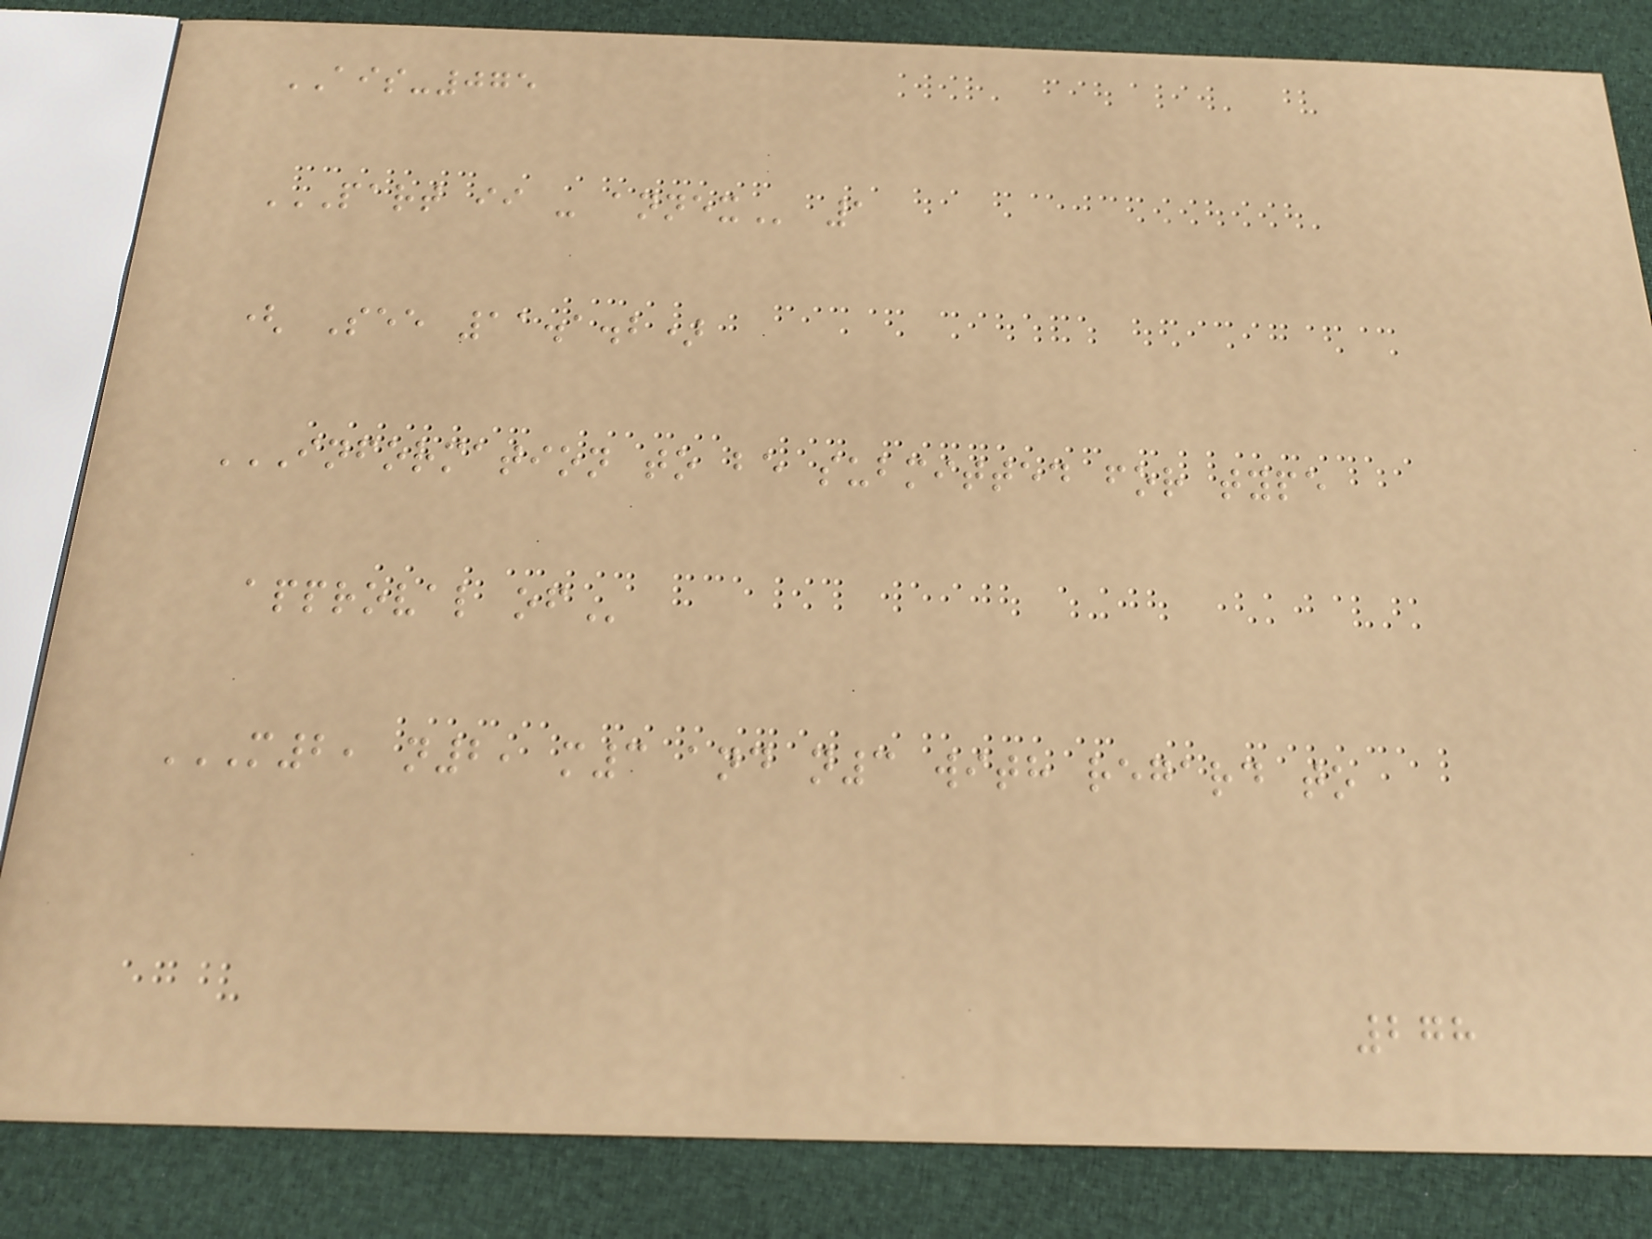AIS-075
PART II - ANNEX 1
( See 11.1.2)
INFORMATION TO BE SUBMITTED FOR TYPE
APPROVAL OF
M2, N2, M3 AND N3 WITH REGARD TO
278
